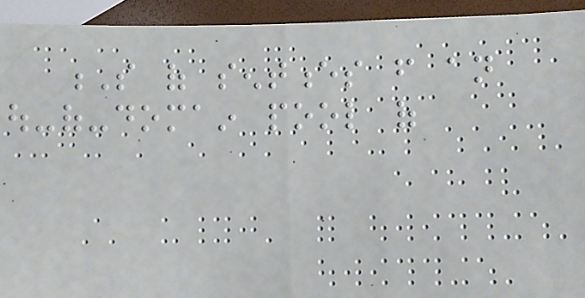S of sentences from an
out-of-domain pool of
